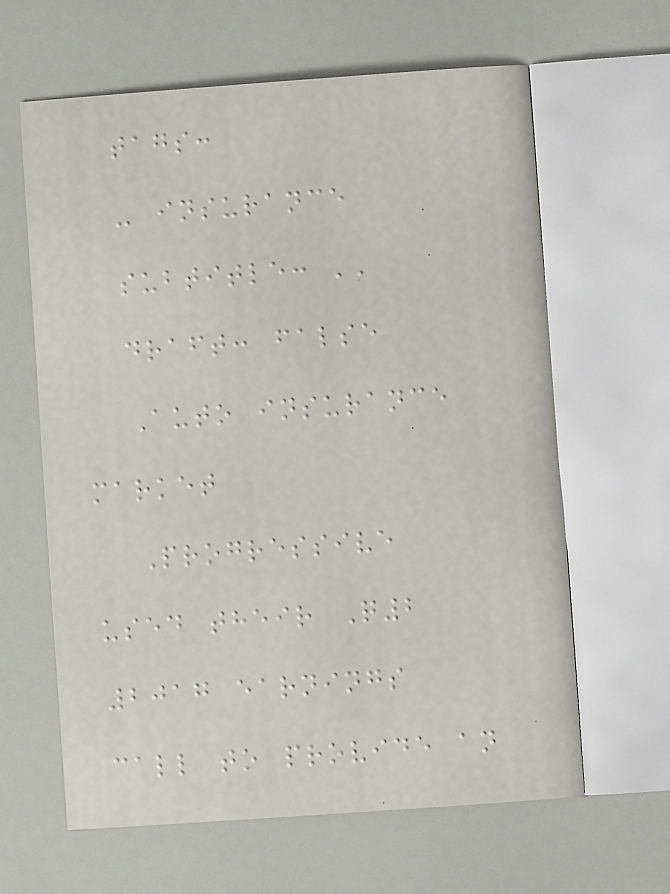tags:
- insurance
subtitle: ''
draft: false
Auto insurance
market
Progressive
used their Q2
2017 earnings
call to provide an
